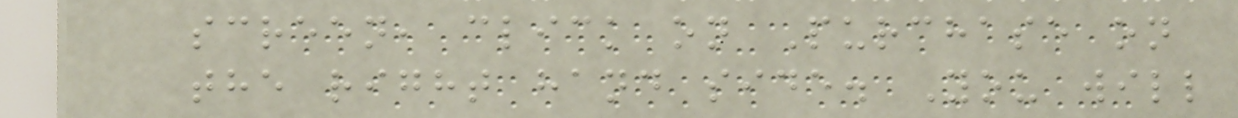screen, click on Purchase on
the right hand side. You will
